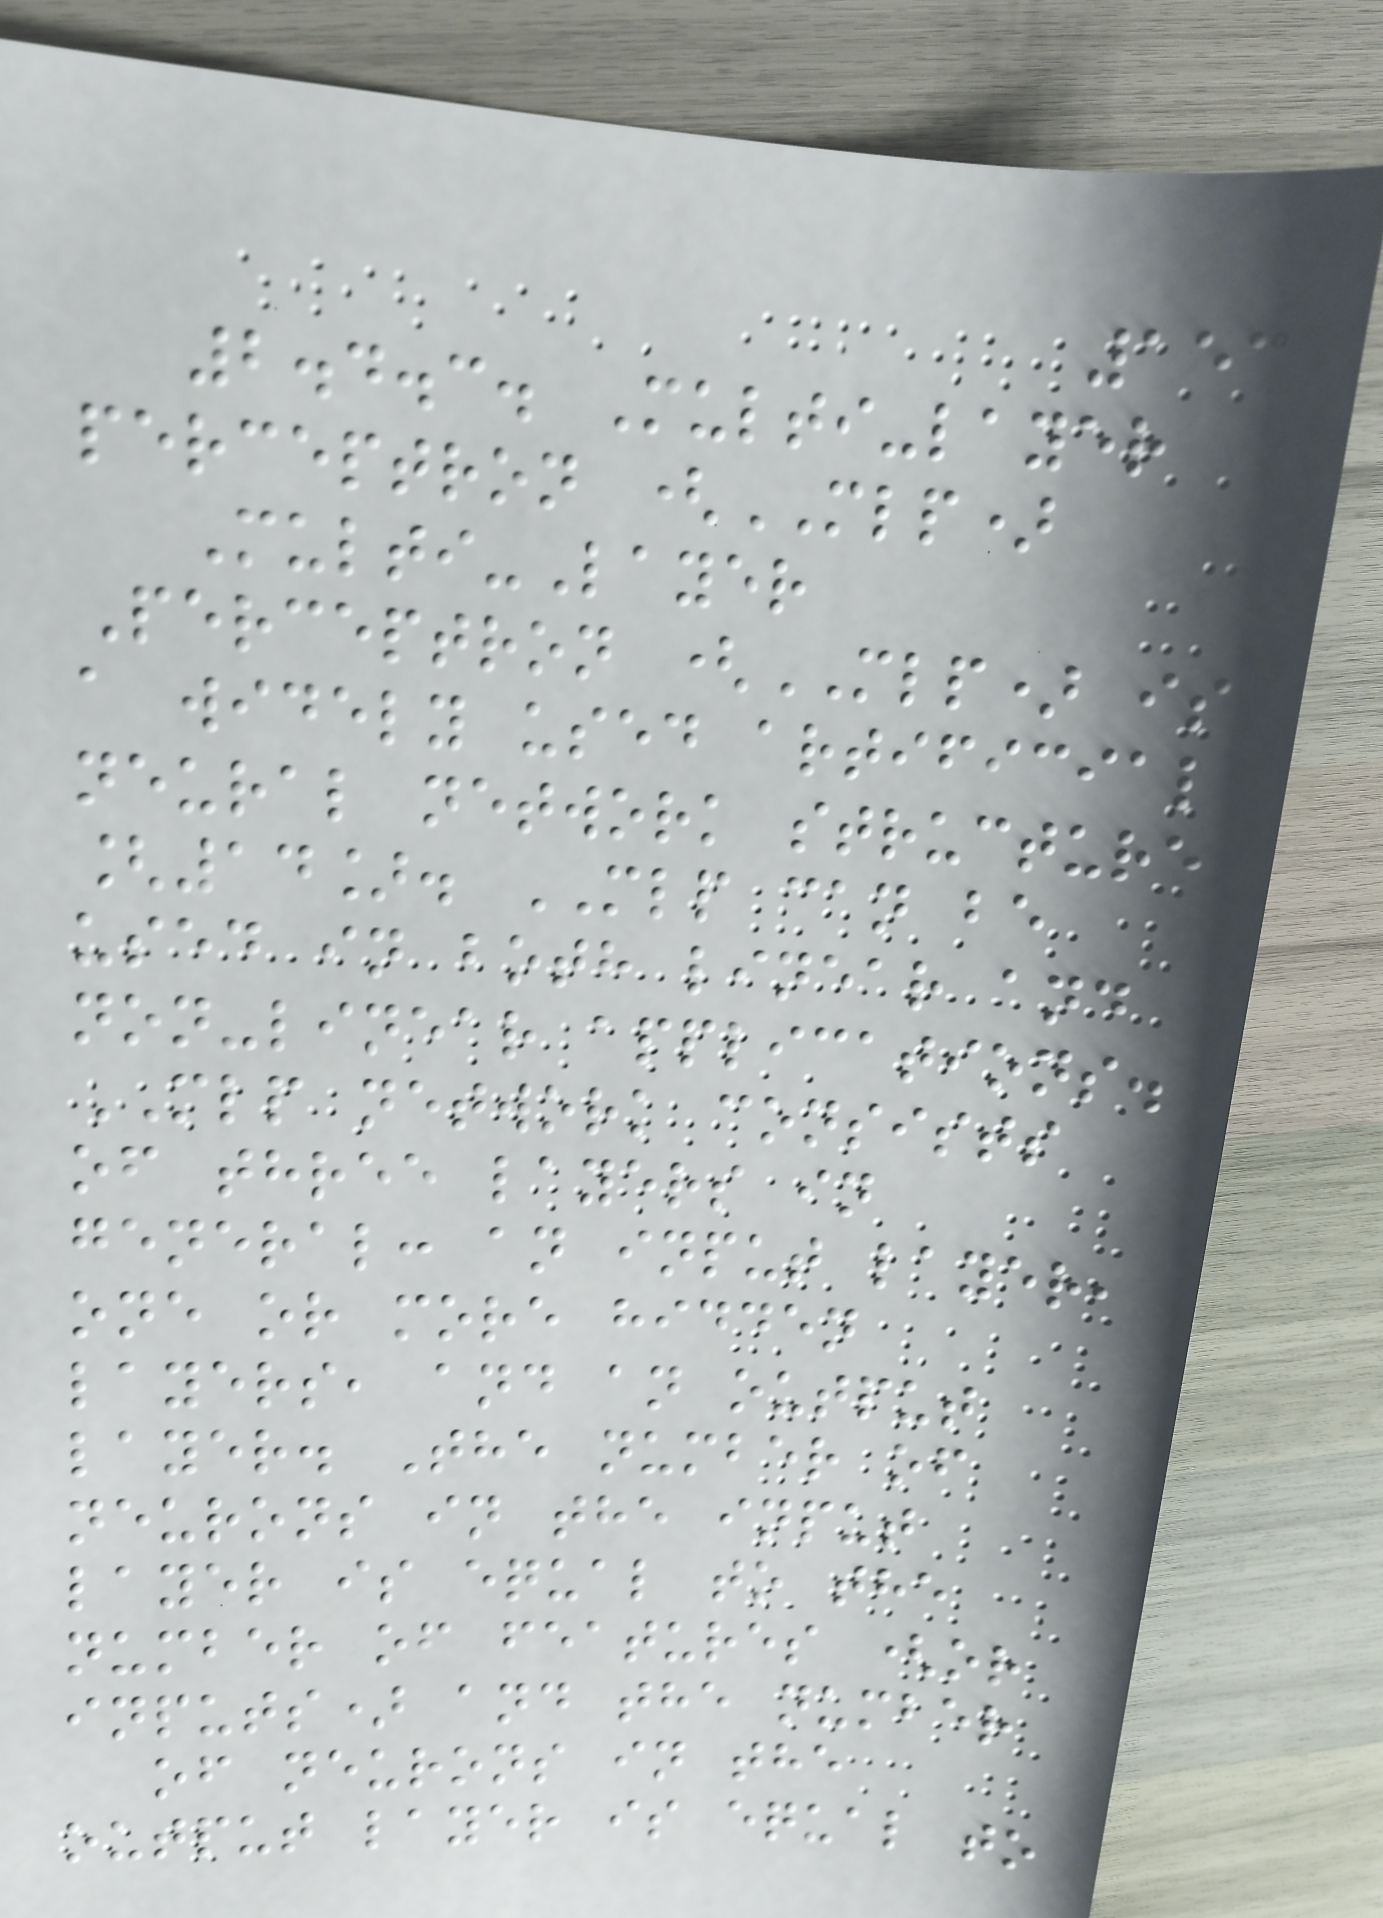153
2.4.3. Multi-layer
perceptron (MLP)
Multi-Layer
Perceptron (MLP) is
a widely used artificial
neural network structure
[14]. MLP can be
used in both linear and
non-linear applications.
MLP network consists
of three layers in
general: an input layer,
one or more hidden
layers, and an output
layer. The number of
neurons in the input
layer is equal to the
number of features (or
inputs) and the number
of neurons in the
output layer is equal to
